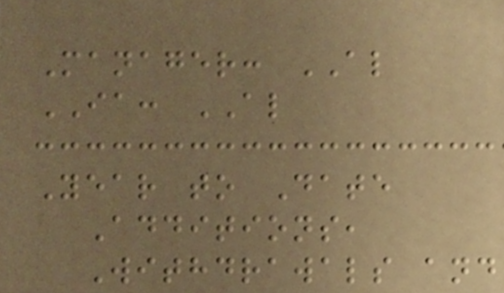Manager: AL
IA: AL
Year to Date
Additions,
Withdrawals and
